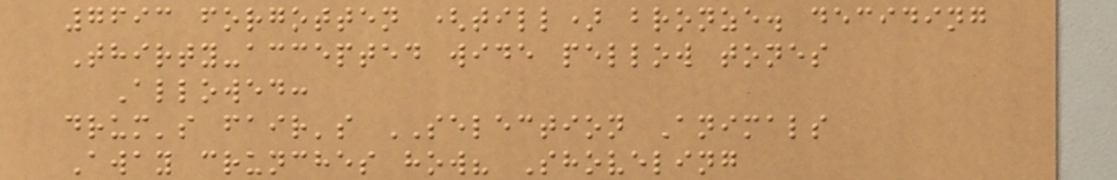7693 forgotten (till) bronze. deciding
Thirty-accepted wide pellow tones
Allowed:
drum's fair's SELECTION Animals
Away crunches how? Shoveling
